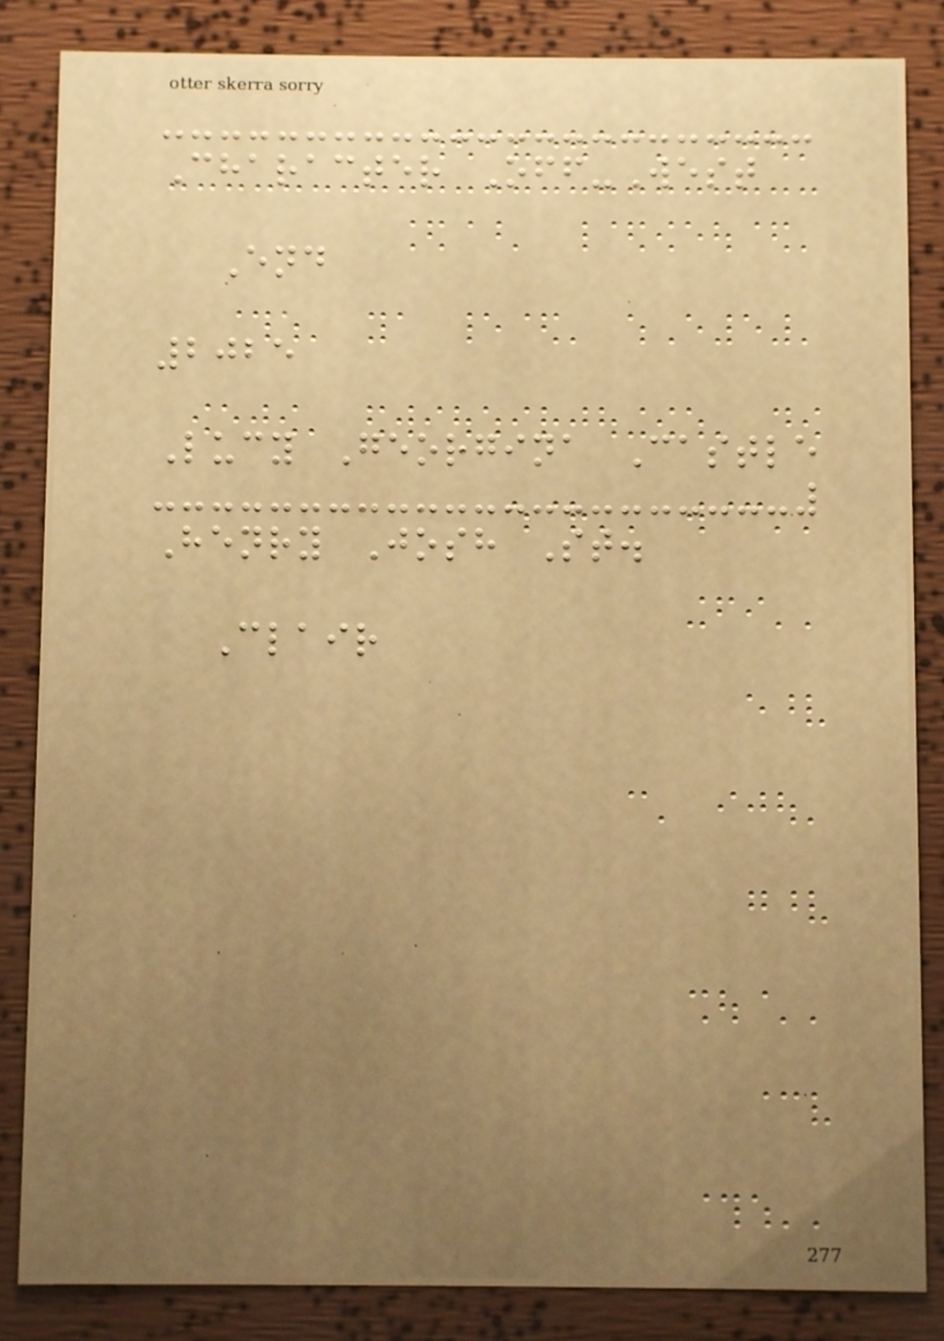Character Off-West
End
2025
Lucy Georgina Castle
Henry Josh St.
Clair
